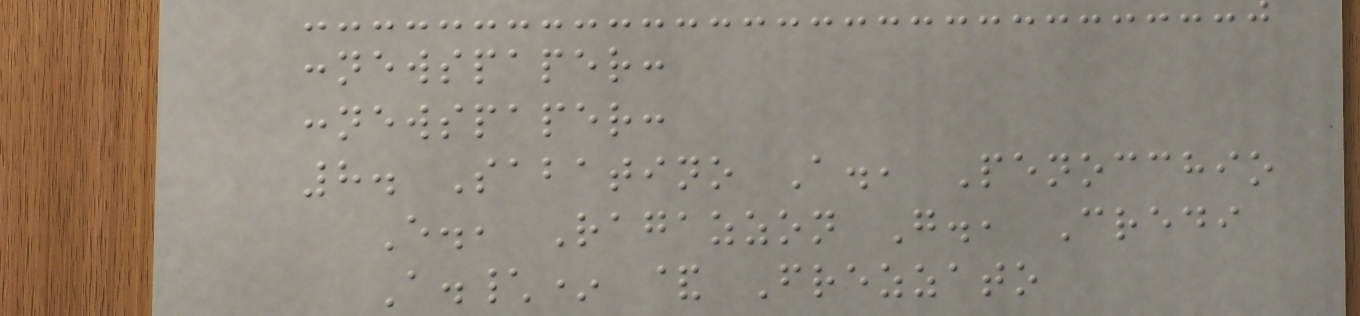:newspaper:
:newspaper:
8. Sabatino A., Penocchio
E., Ragazzon G., Credi
A.\* & Frezzato
